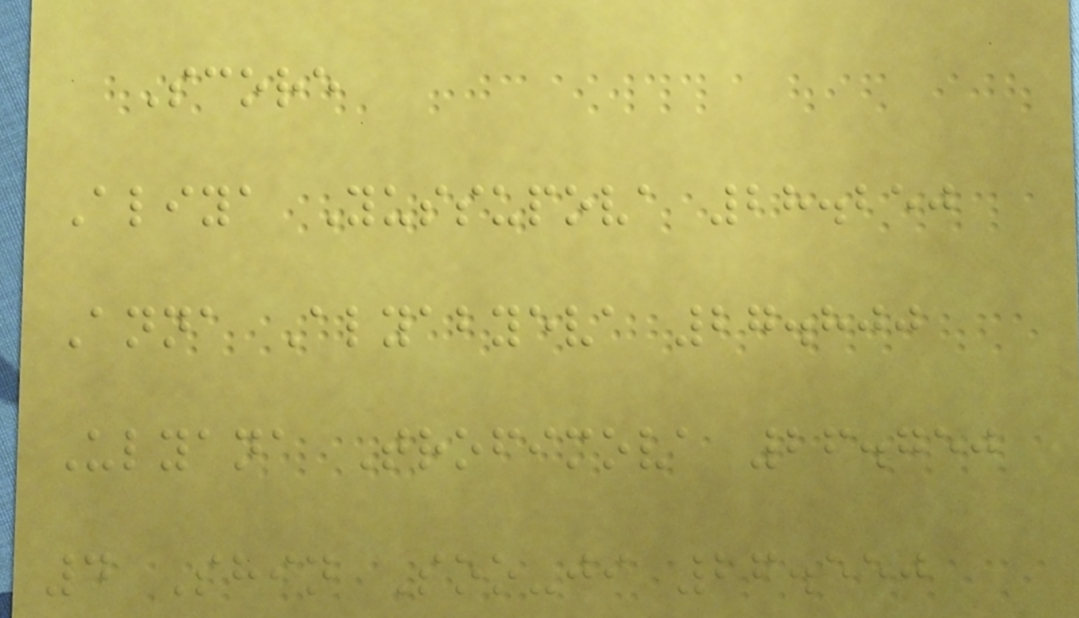Score
Aliya Yussupova 28.250
Anna Alyabyeva 27.800
Ulyana Trofimova 26.750
4 Shin Soo-ji 26.550
